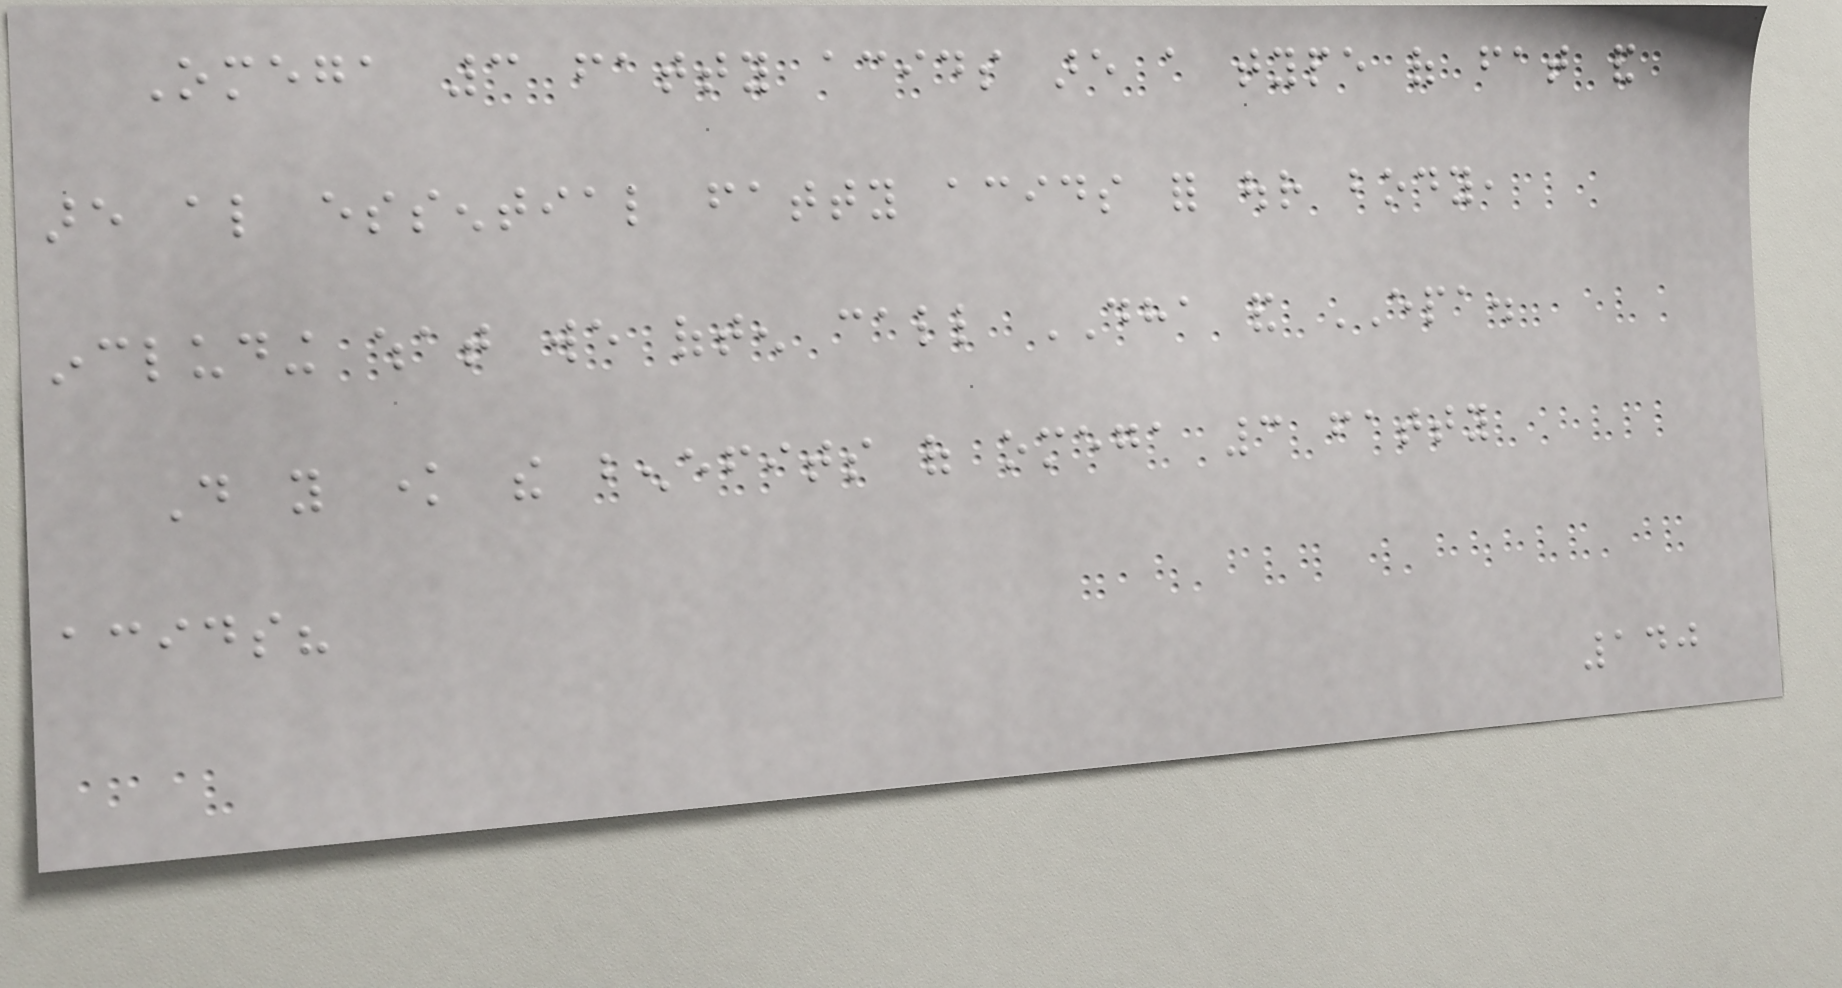Omega 3 fatty acids are a type of fat and
are also essential fatty acids for our body,
including what we often call DHA and EPA.
Do you know the benefits of omega 3 fatty
acids?
140
